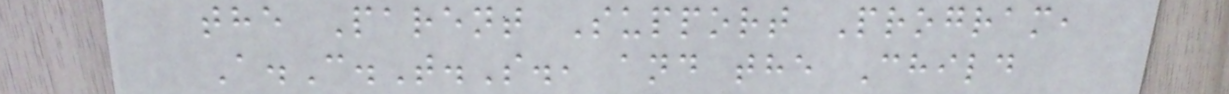the Parent Support Program,
A.C.T.S., and the Child
